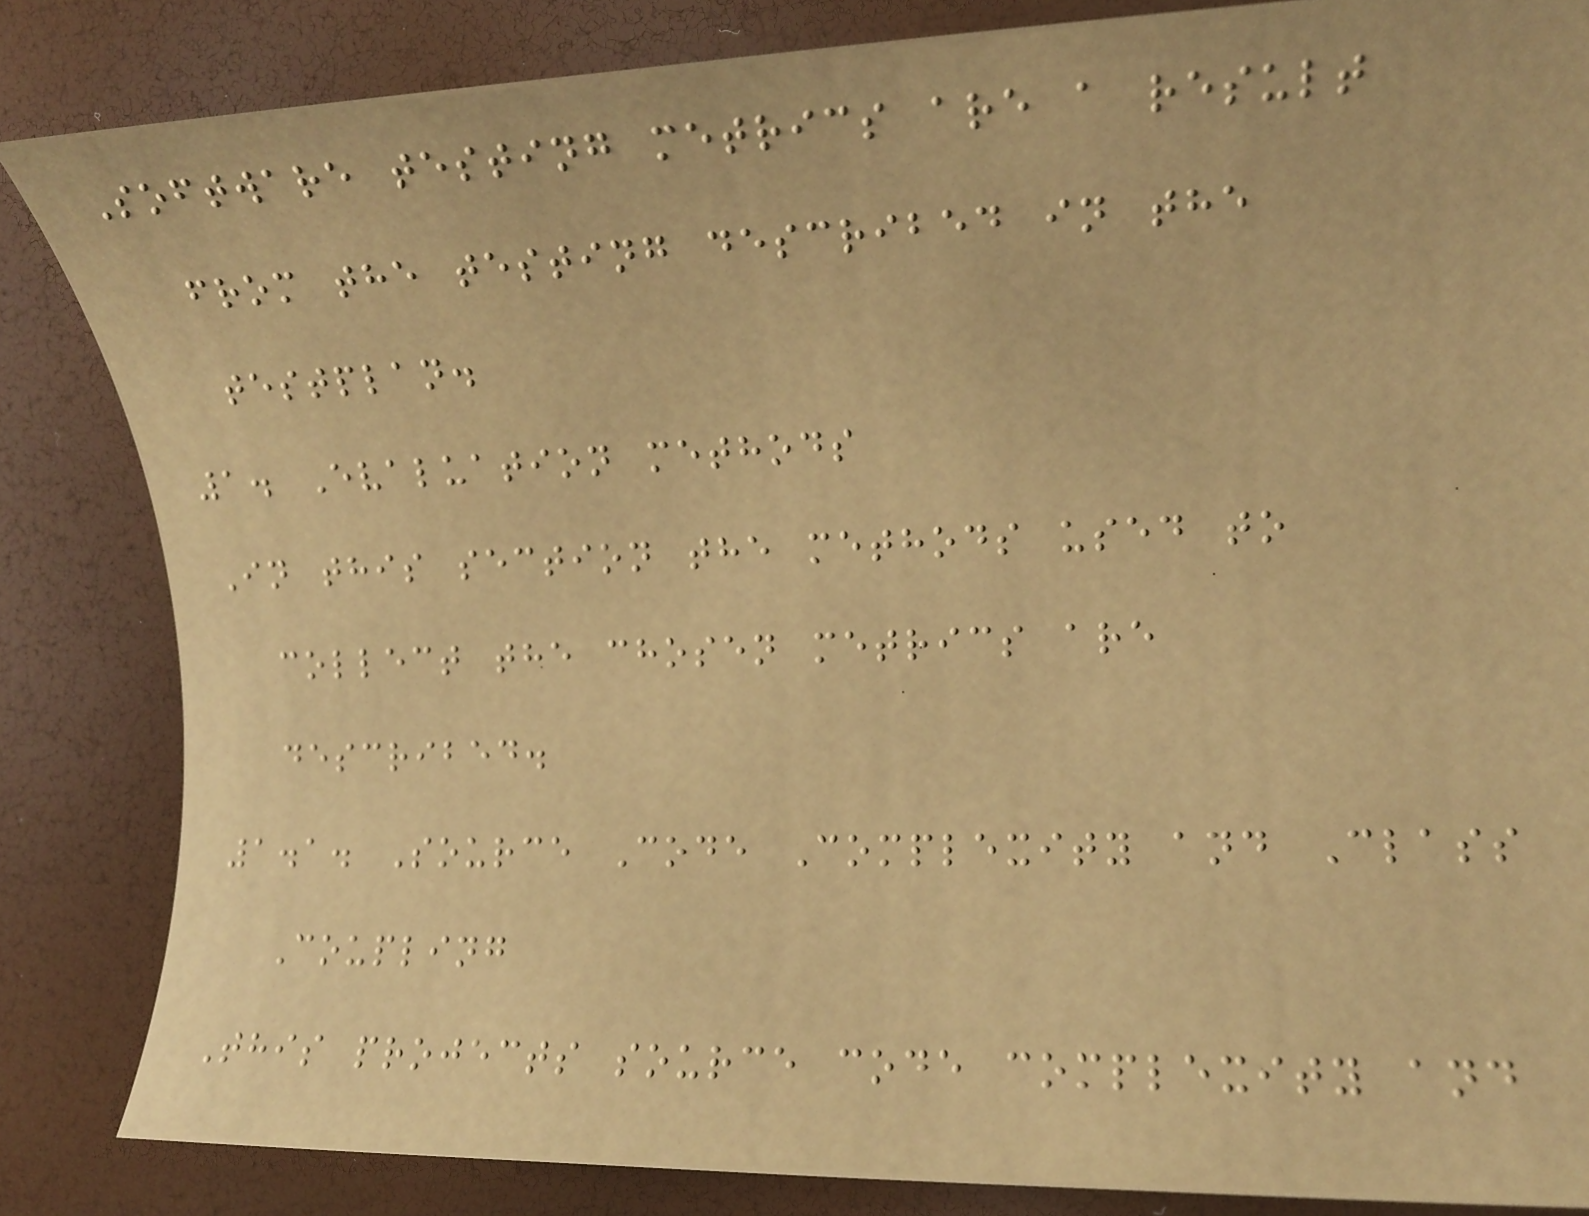Software testing metrics are a result
from the testing described in the
testplan.
1. Evaluation methods
In this section the methods used to
collect the chosen metrics are
described.
1.1. Source Code Complexity and Class
Coupling
This projects source code complexity and
